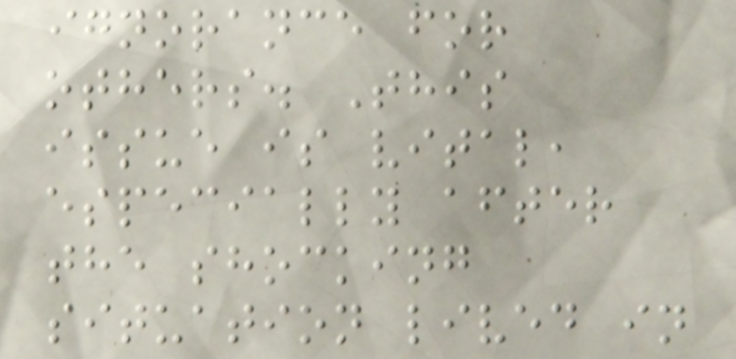ignorance for
others. This
issue is vital,
especially after
the shocking
situation lived in
